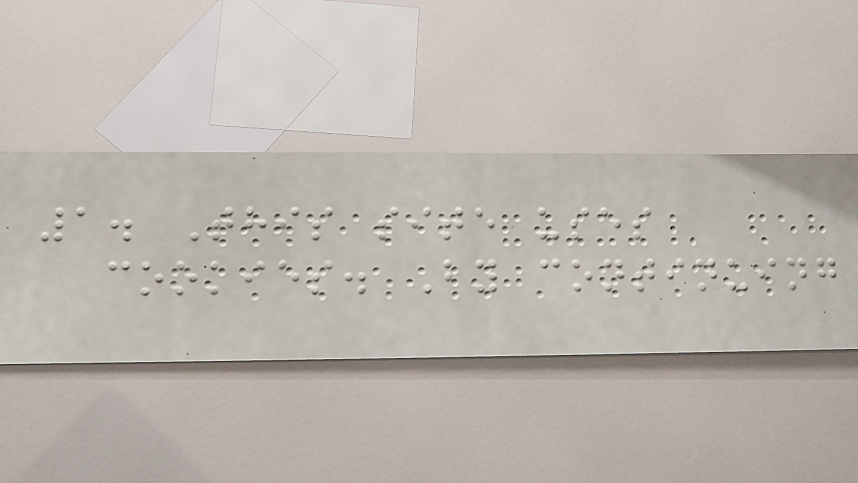1. This site uses
cookies. By continuing
